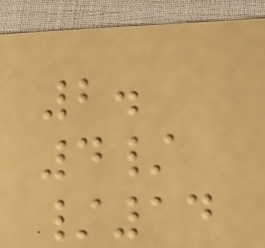2.
4/
/14
